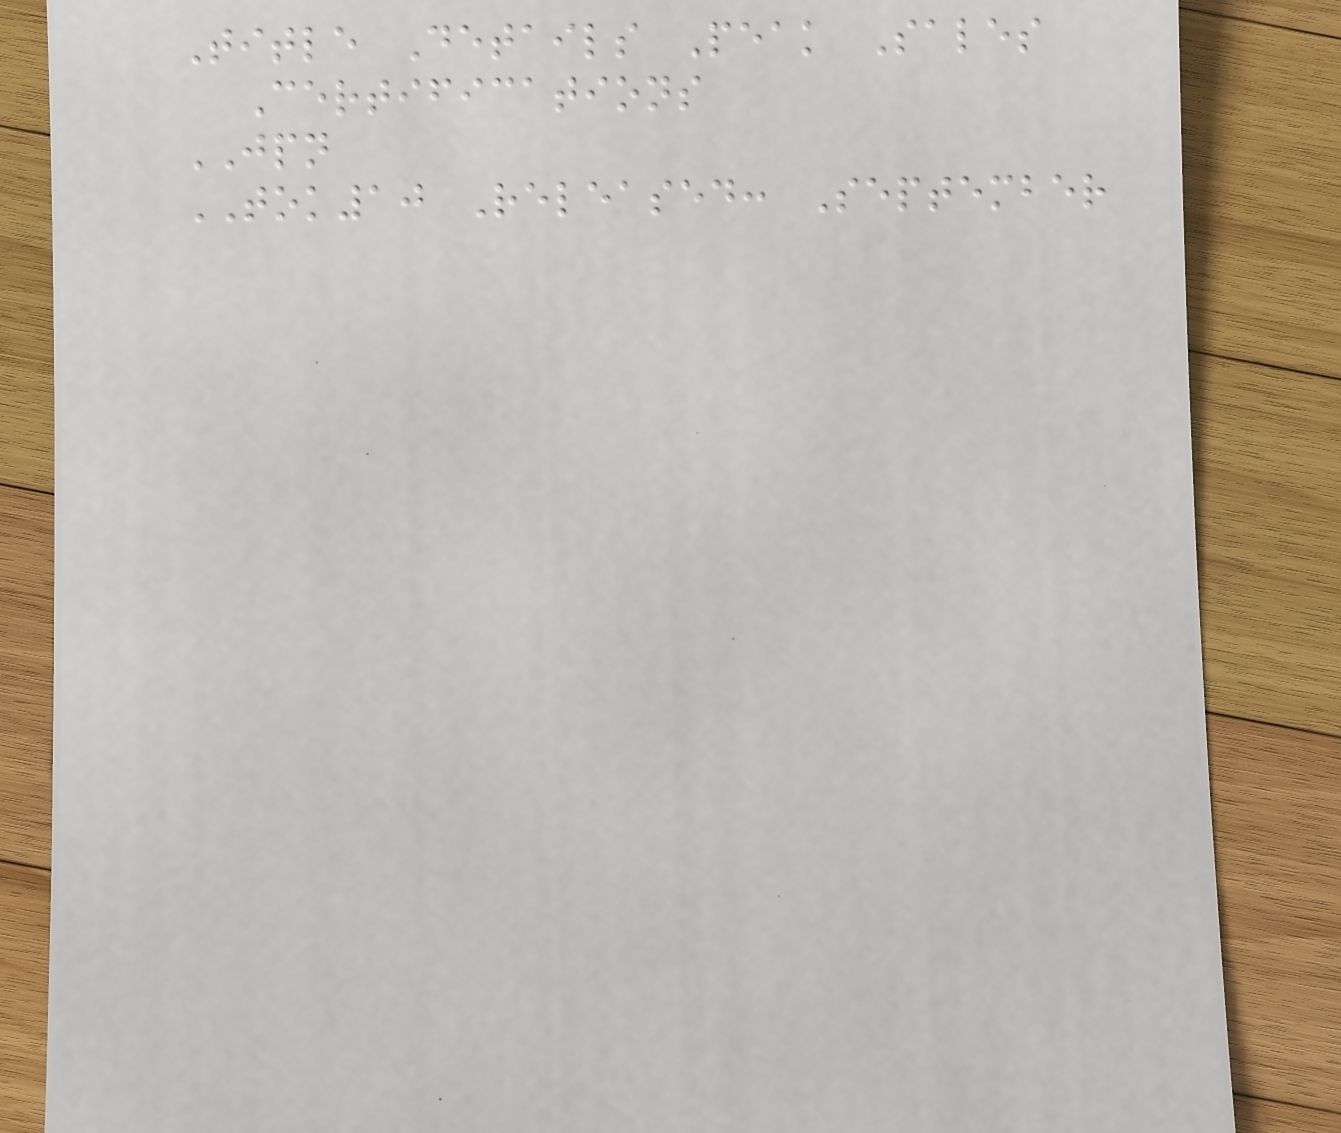Title Details Peak Sales
Certifications
JPN
TOK10 Released: September
